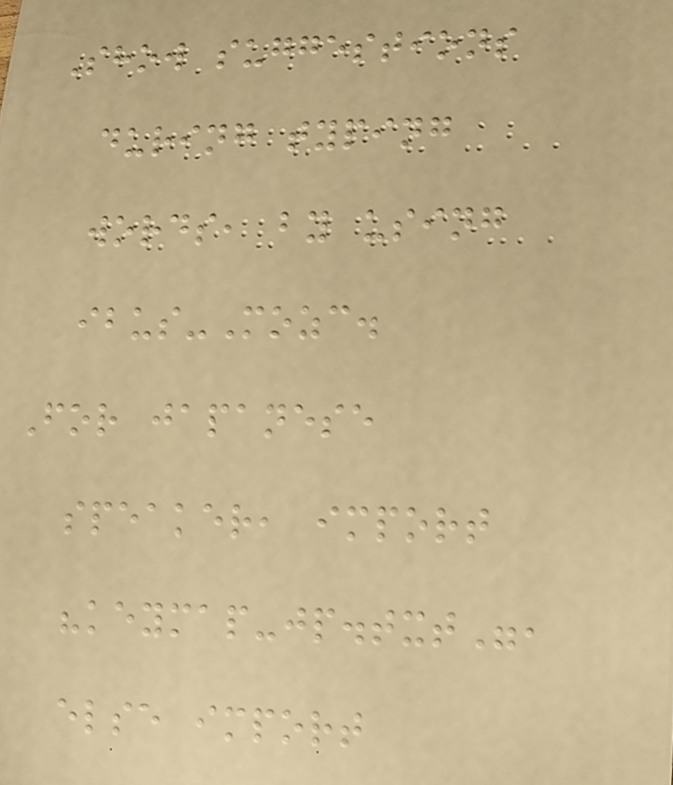Show suggestions
during typing
words, by using
ibus-Mozc.
For japanese
speaker, import
"keymap-jp.txt",
else import
